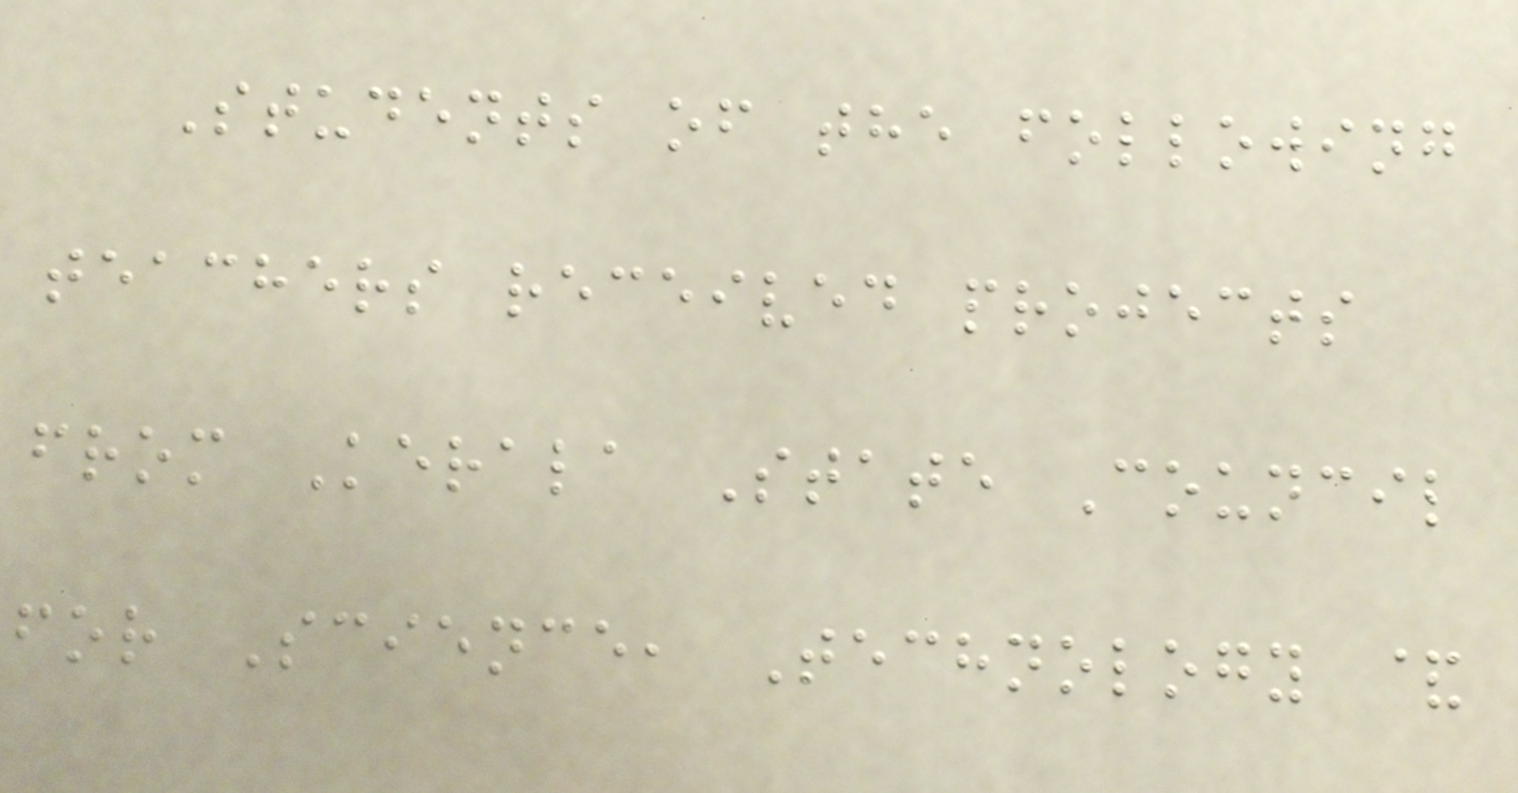Students of the following
teachers received projects
from Kerala State Council
for Science, Technology &
